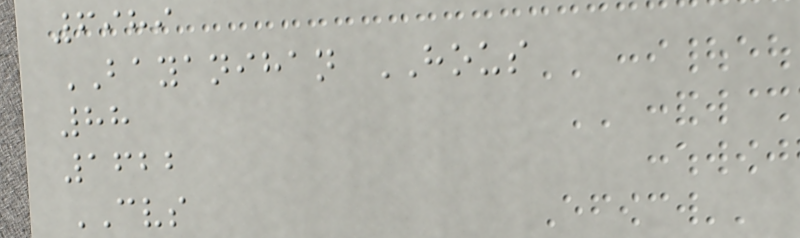6989
BAYANIHAN HOUS
88
1622
CVS
